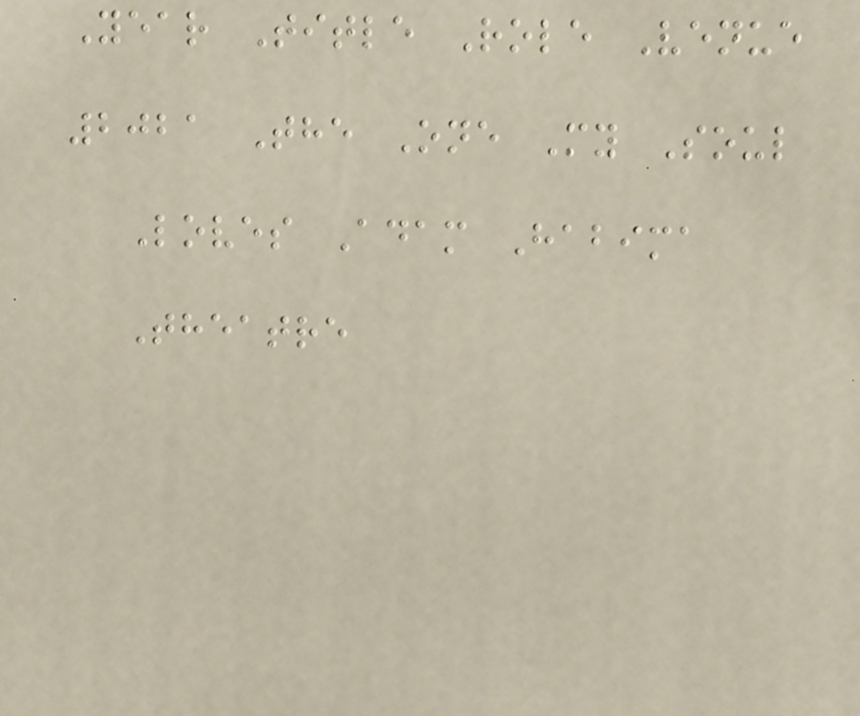Year Title Role Venue
2021 The One My Soul
Loves Adam Habima
Theatre
